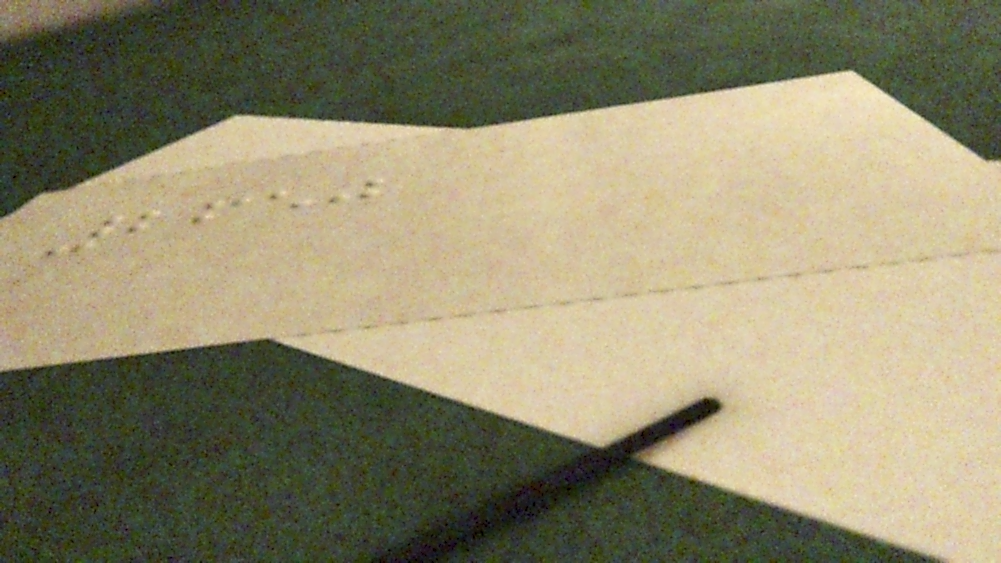2650
